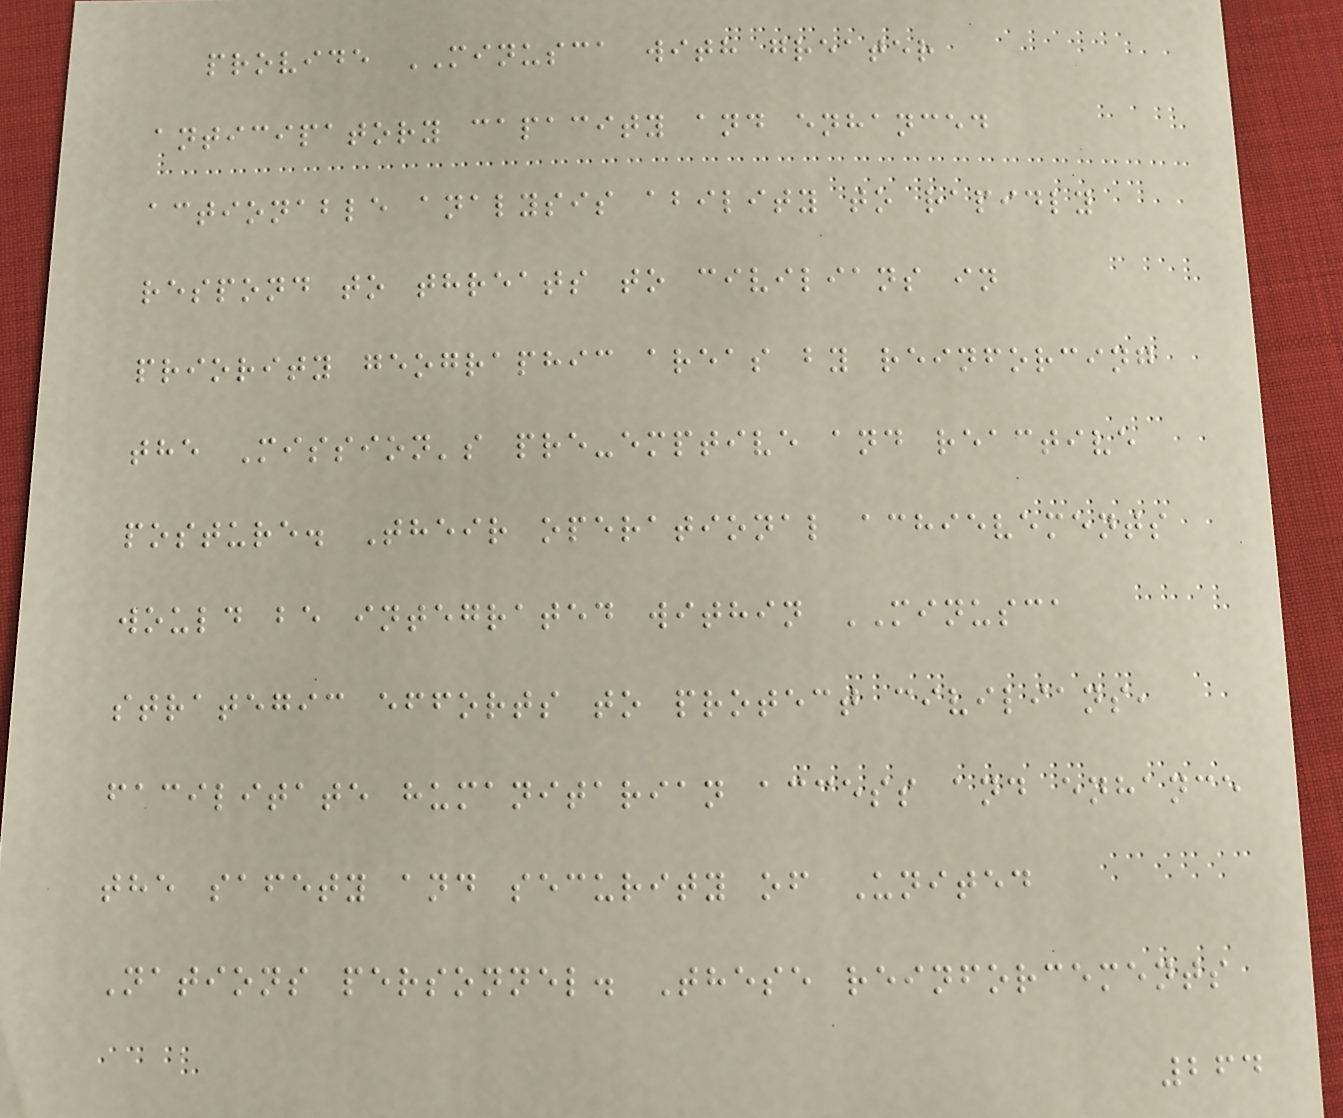provide MINUSCA with greater
anticipatory capacity and enhanced
actionable analysis ability to rapidly
respond to threats to civilians in
priority geographic areas by reinforcing
the Mission's pre-emptive and reactive
posture. Their operational achievements
would be integrated within MINUSCA
strategic efforts to protect civilians,
facilitate humanitarian access and enhance
the safety and security of United
Nations personnel. These reinforcements
264
